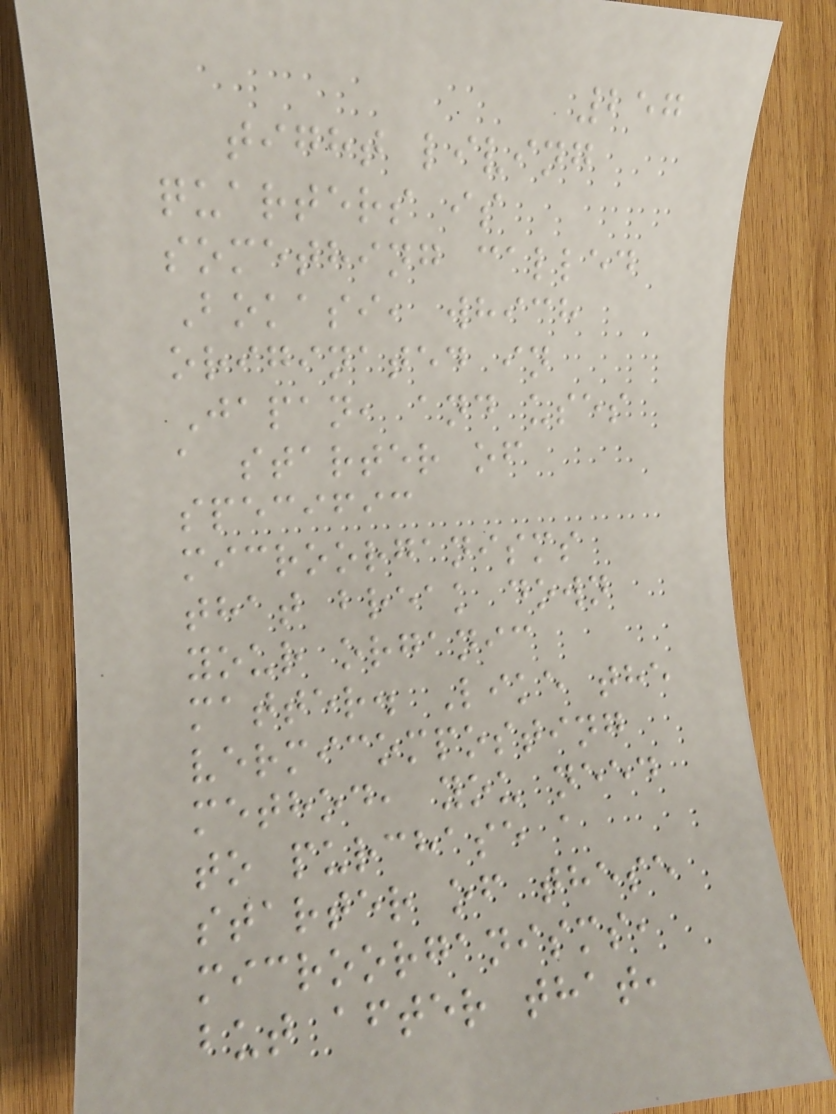257
tight living
quarters is
something called
Bokasi, which
originated in
Japan, and uses
a starter of
specific
microorganisms
that break down
your organic
matter. Like the
vermicomposting
method, you need
to purchase a
starter of these
microorganisms,
but after that,
